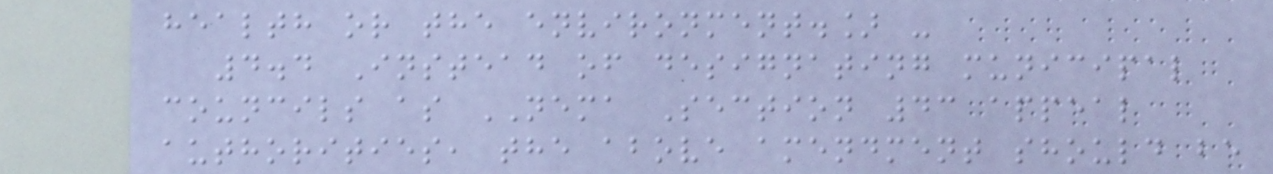health or the environment.] -
4.4 Instead of designating municipal
councils as NEMA Section 43 appeal
authorities, the above amendment should be
